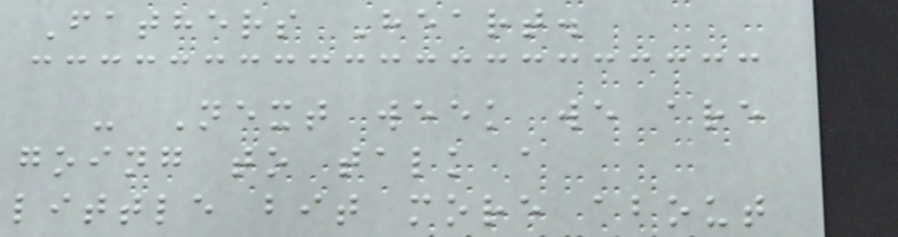Fathers Heart.
- Next week we are
going to talk a
little bit more about
